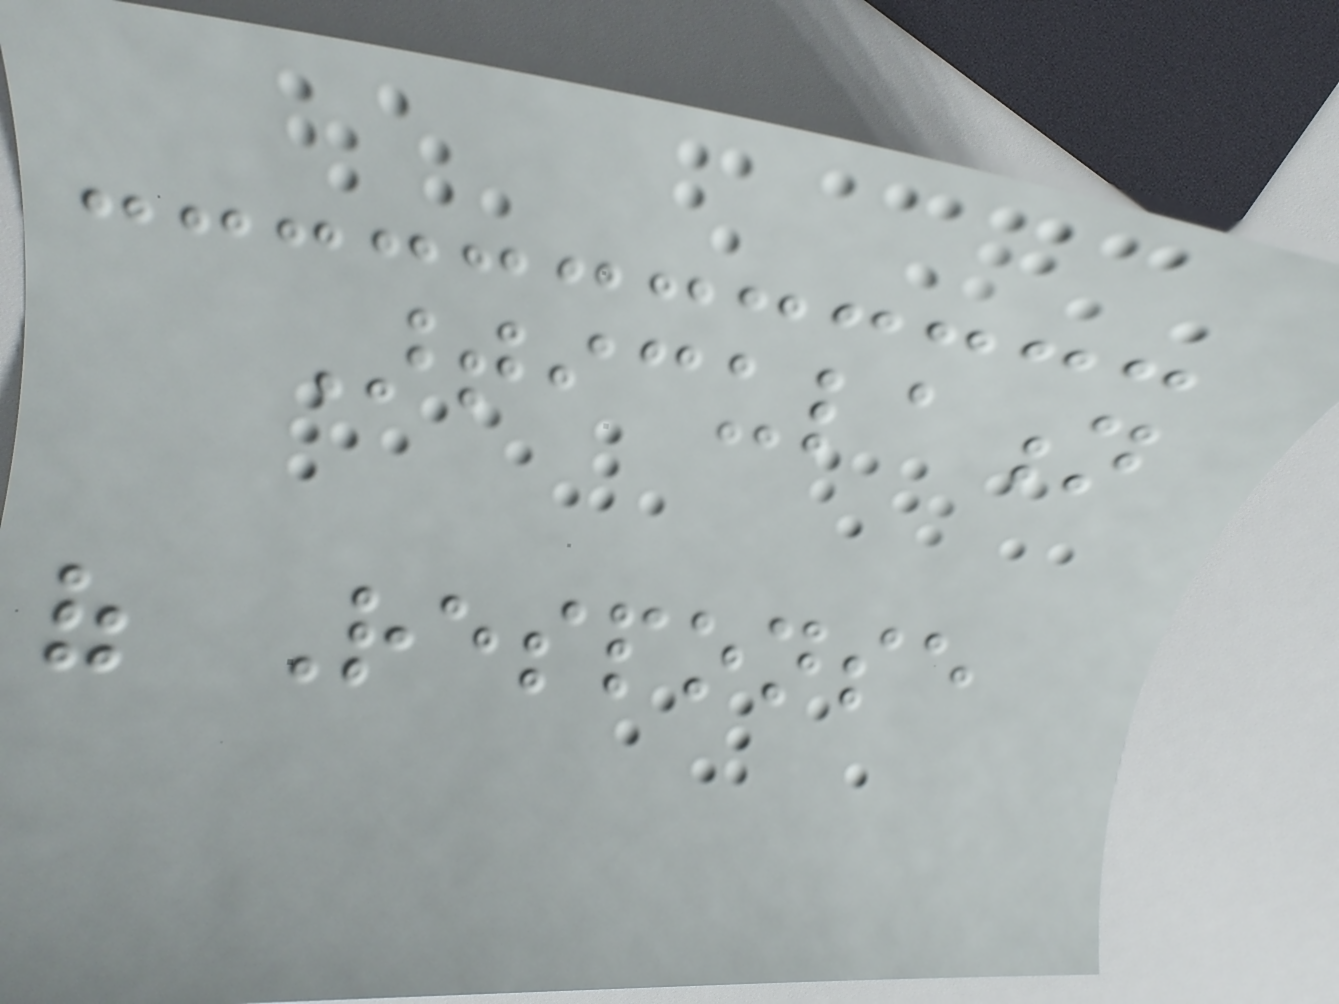Articulation
of Response
